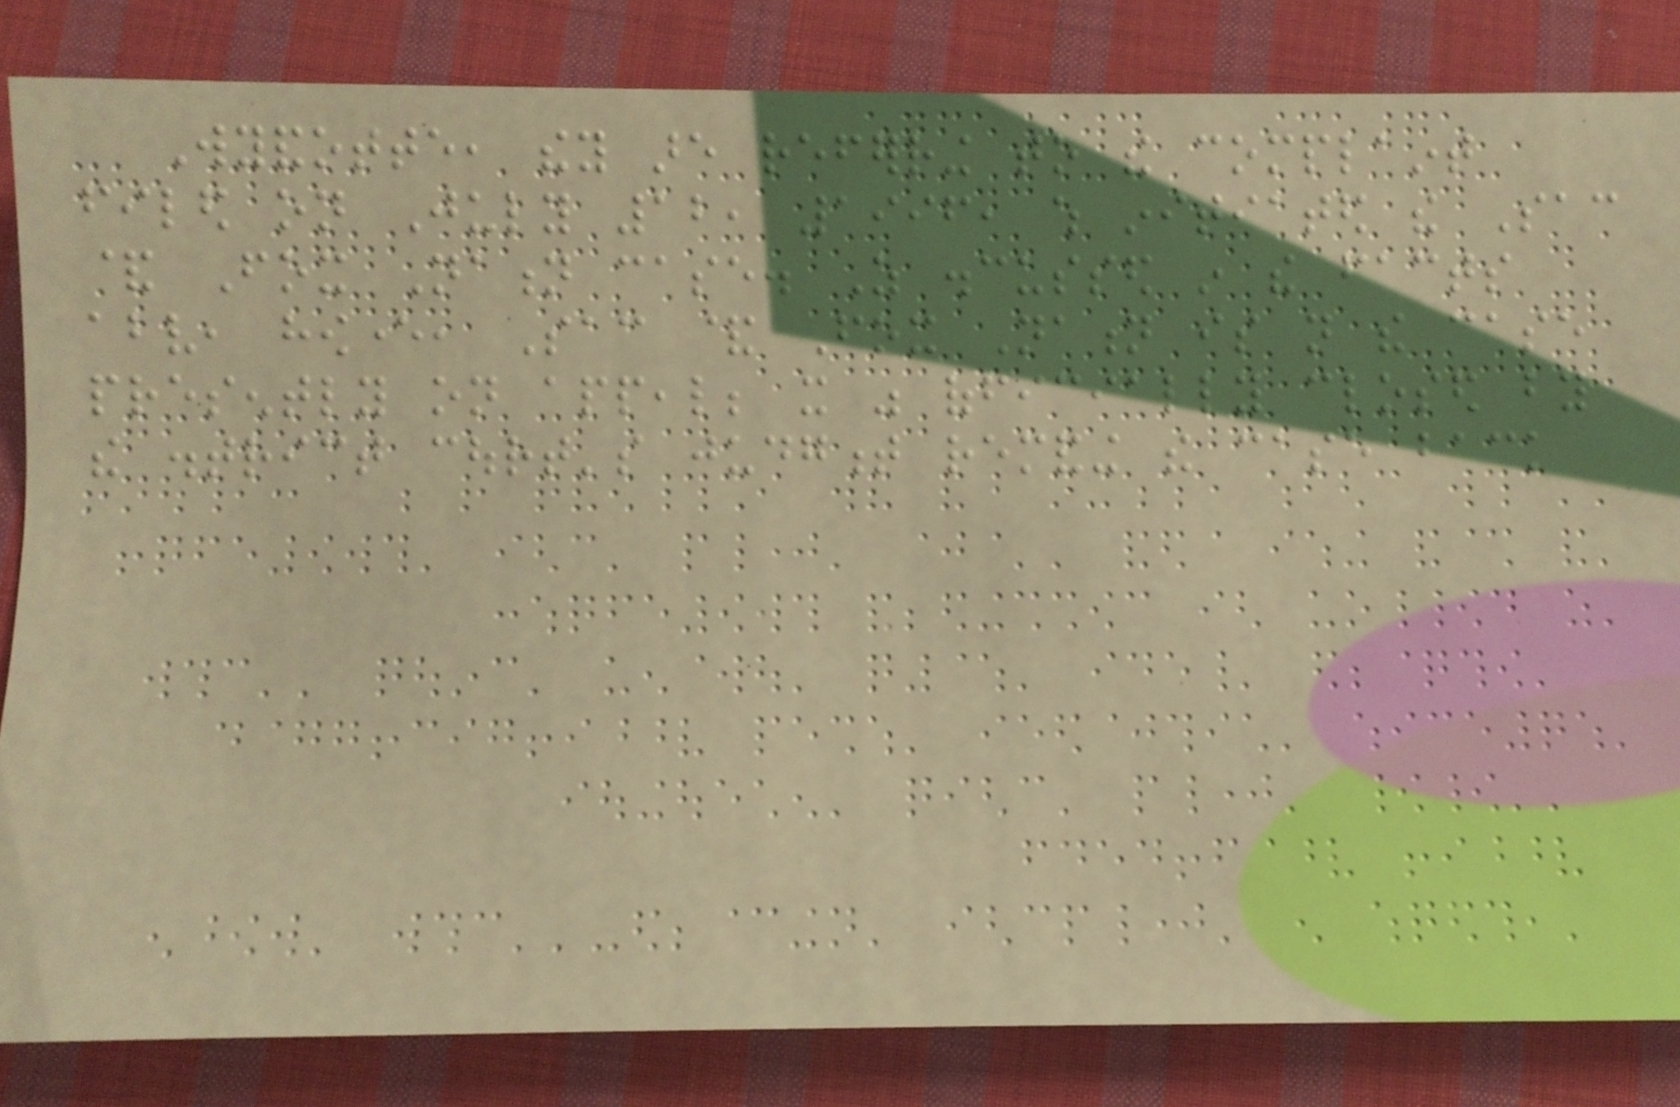Wyandotte, they are referring to the complaint
filed on July 12, 1996, which initiated the Sac
& Fox Nation case. As discussed in the facts
above, however, Sac & Fox Nation is not the case
presently on appeal; it was officially closed by
the district court's judgment remanding the case back
